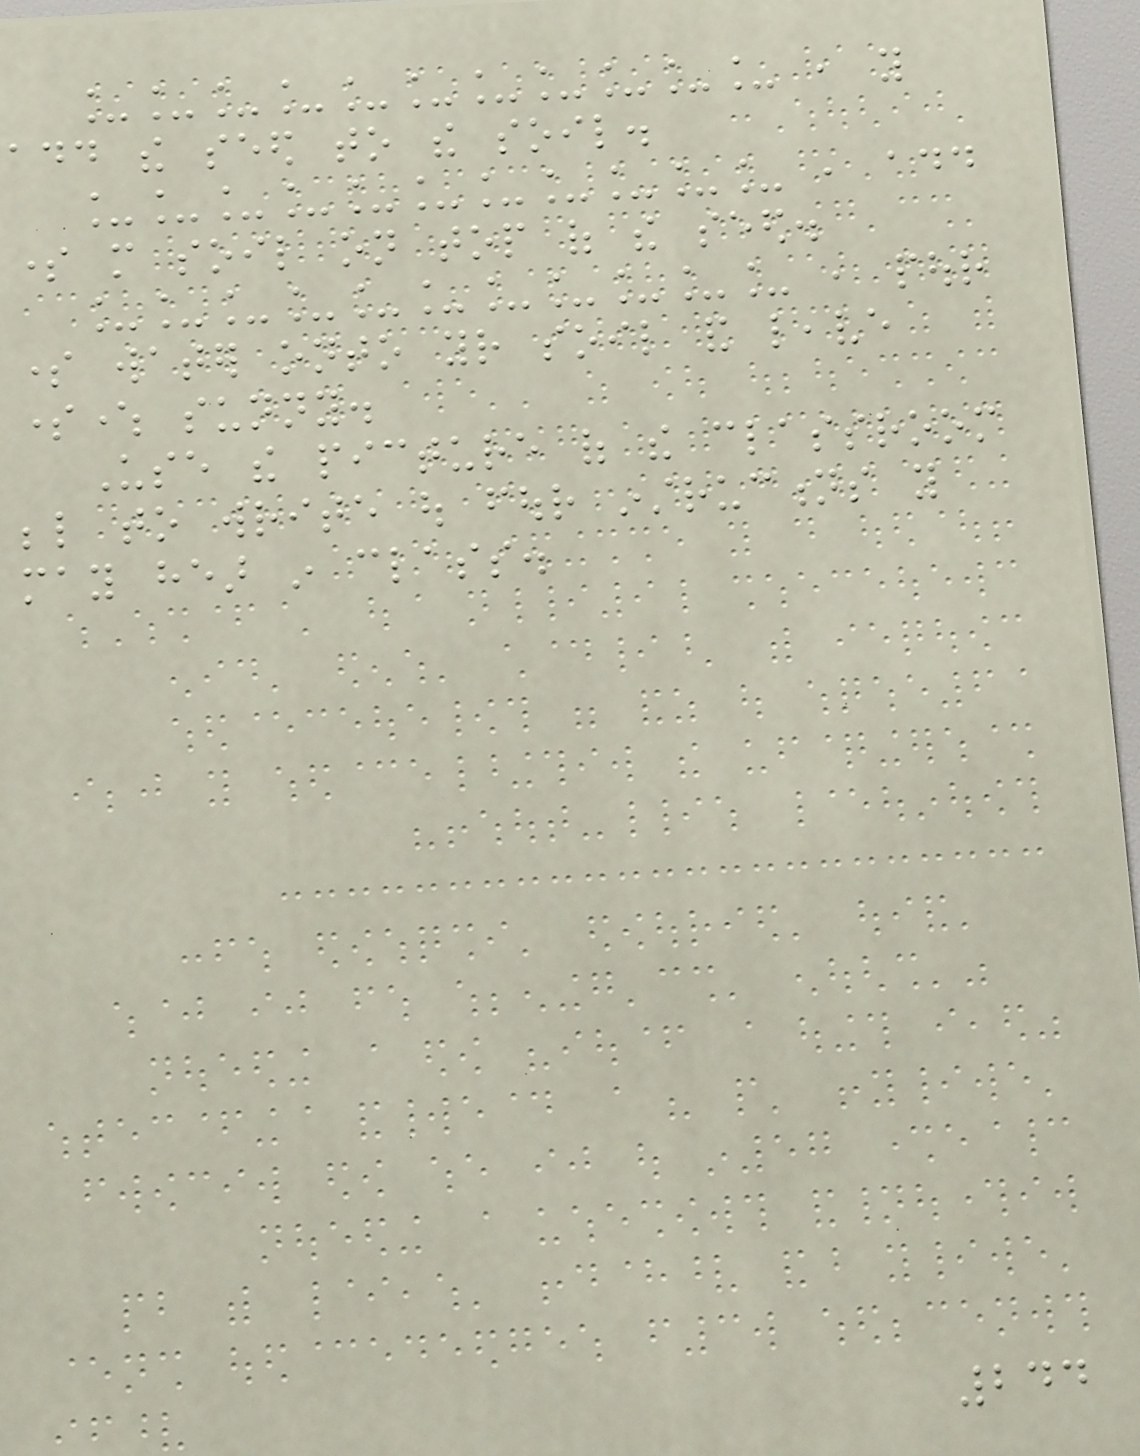___________ , you
add the seed to the soil.
___________ , add
some more soil on top of the seed.
___________ , pour
some water onto your soil and leave
somewhere sunny.
Use the picture of the classroom
below to write out four instructions you
may hear in class.
244
